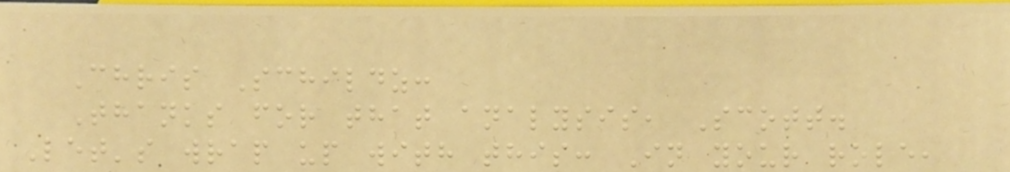Chris Schildz:
Thanks for that analysis, Scott.
Let's wrap up with this: In your role,
